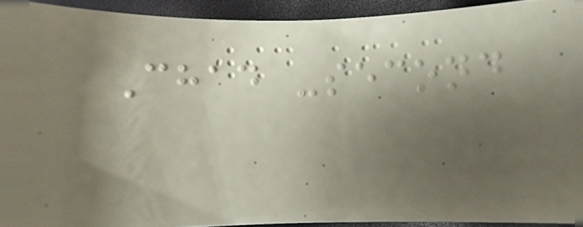Chad -second
